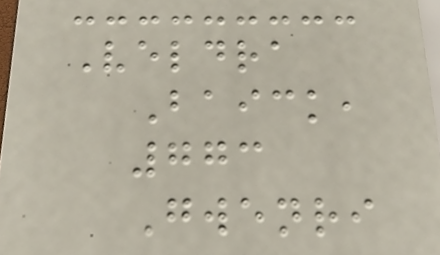Veldra
Baick,
773
Gwenri
